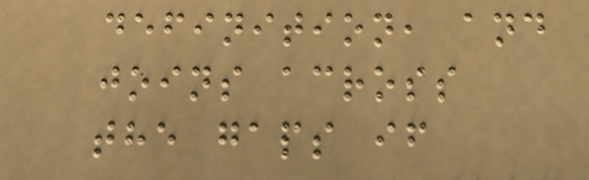definition, and
joins across
the gaps if
